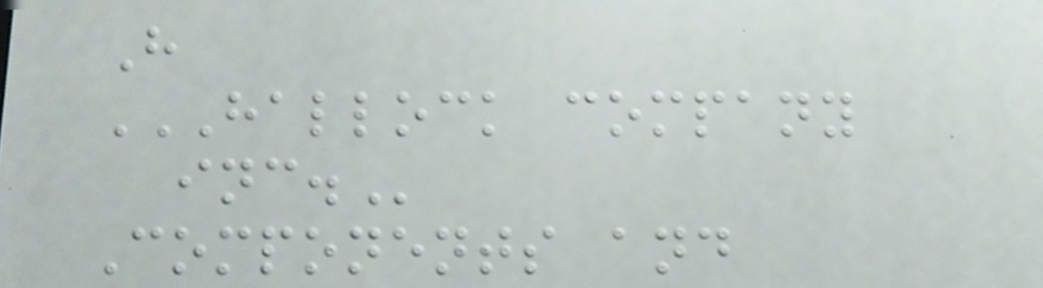H
HALLOCK COMPANY
INC.
Components and
